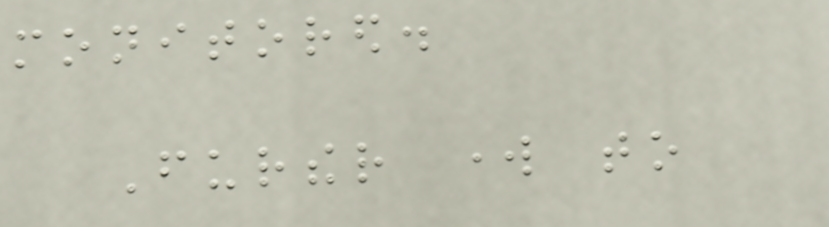monitored.
Further work to
